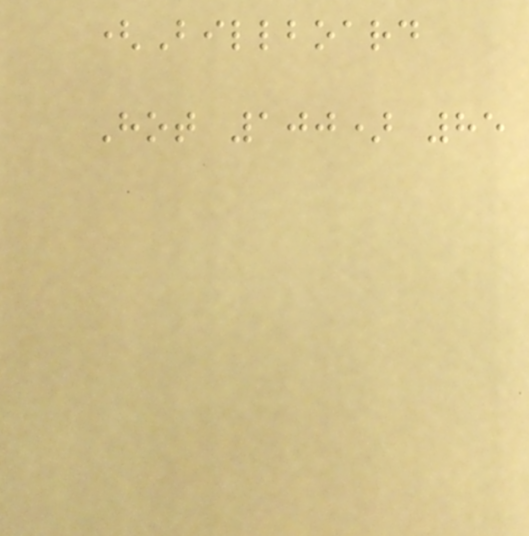(Billboard
Hot 100) 85
